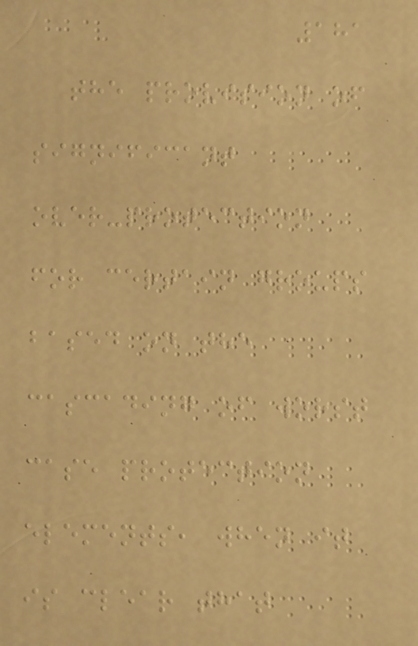181
the provision of
significant
over-protection
for certain groups
based on the
cascading of worst
case protection
elements, when it
is clear that
